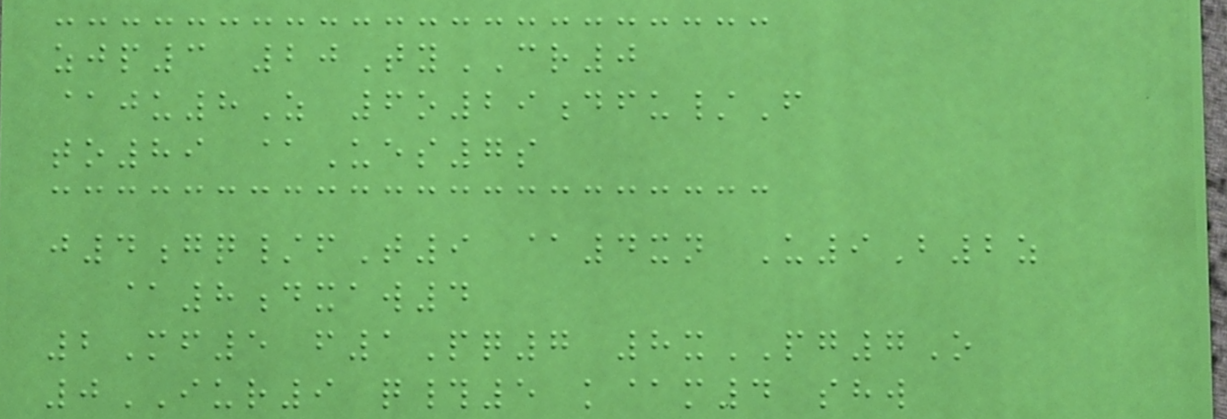zjp3 20TyCR0
@ju8Z 6o29dfu/F
to89 @Ues7s
j4gq/fT9 @4xn U9B2z
@8dxaw4
2Mf5 f1Pq7 8xPG7O
0IUR9 q#5 k@m4 shw
